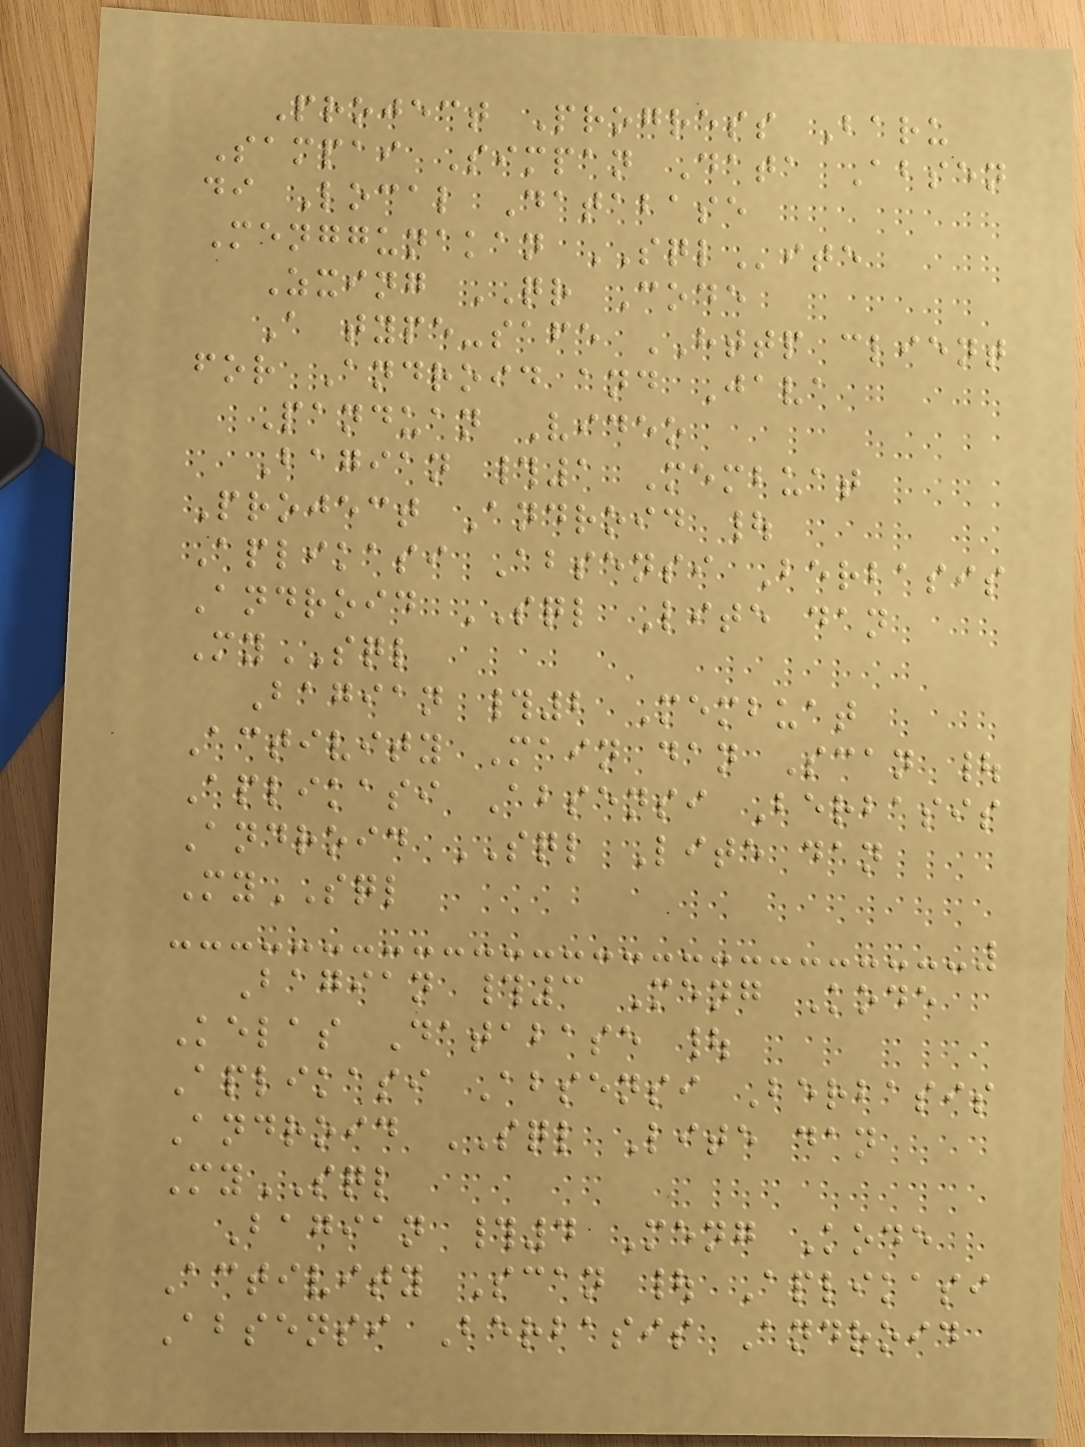Project Progress Baru
Sampai Simpan Data Absen
di Local Database
Menggunakan SQLite
Zxing QR Code
A type-safe HTTP client
for Android and Java
Panduan Video
Bagian #1 Membuat
Project Android |
Aplikasi Absensi Berbasis
Android SQL Lite dan
MySQL
Bagian #2 Membuat
Activity Main dan Scan |
Aplikasi Absensi Berbasis
Android SQL Lite dan
MySQL
Bagian #3 Meng Kode
Kelas Database |
Aplikasi Absensi Berbasis
Android SQL Lite dan
MySQL
Bagian #4 Meng Kode
Activity Scan | Aplikasi
Absensi Berbasis Android
